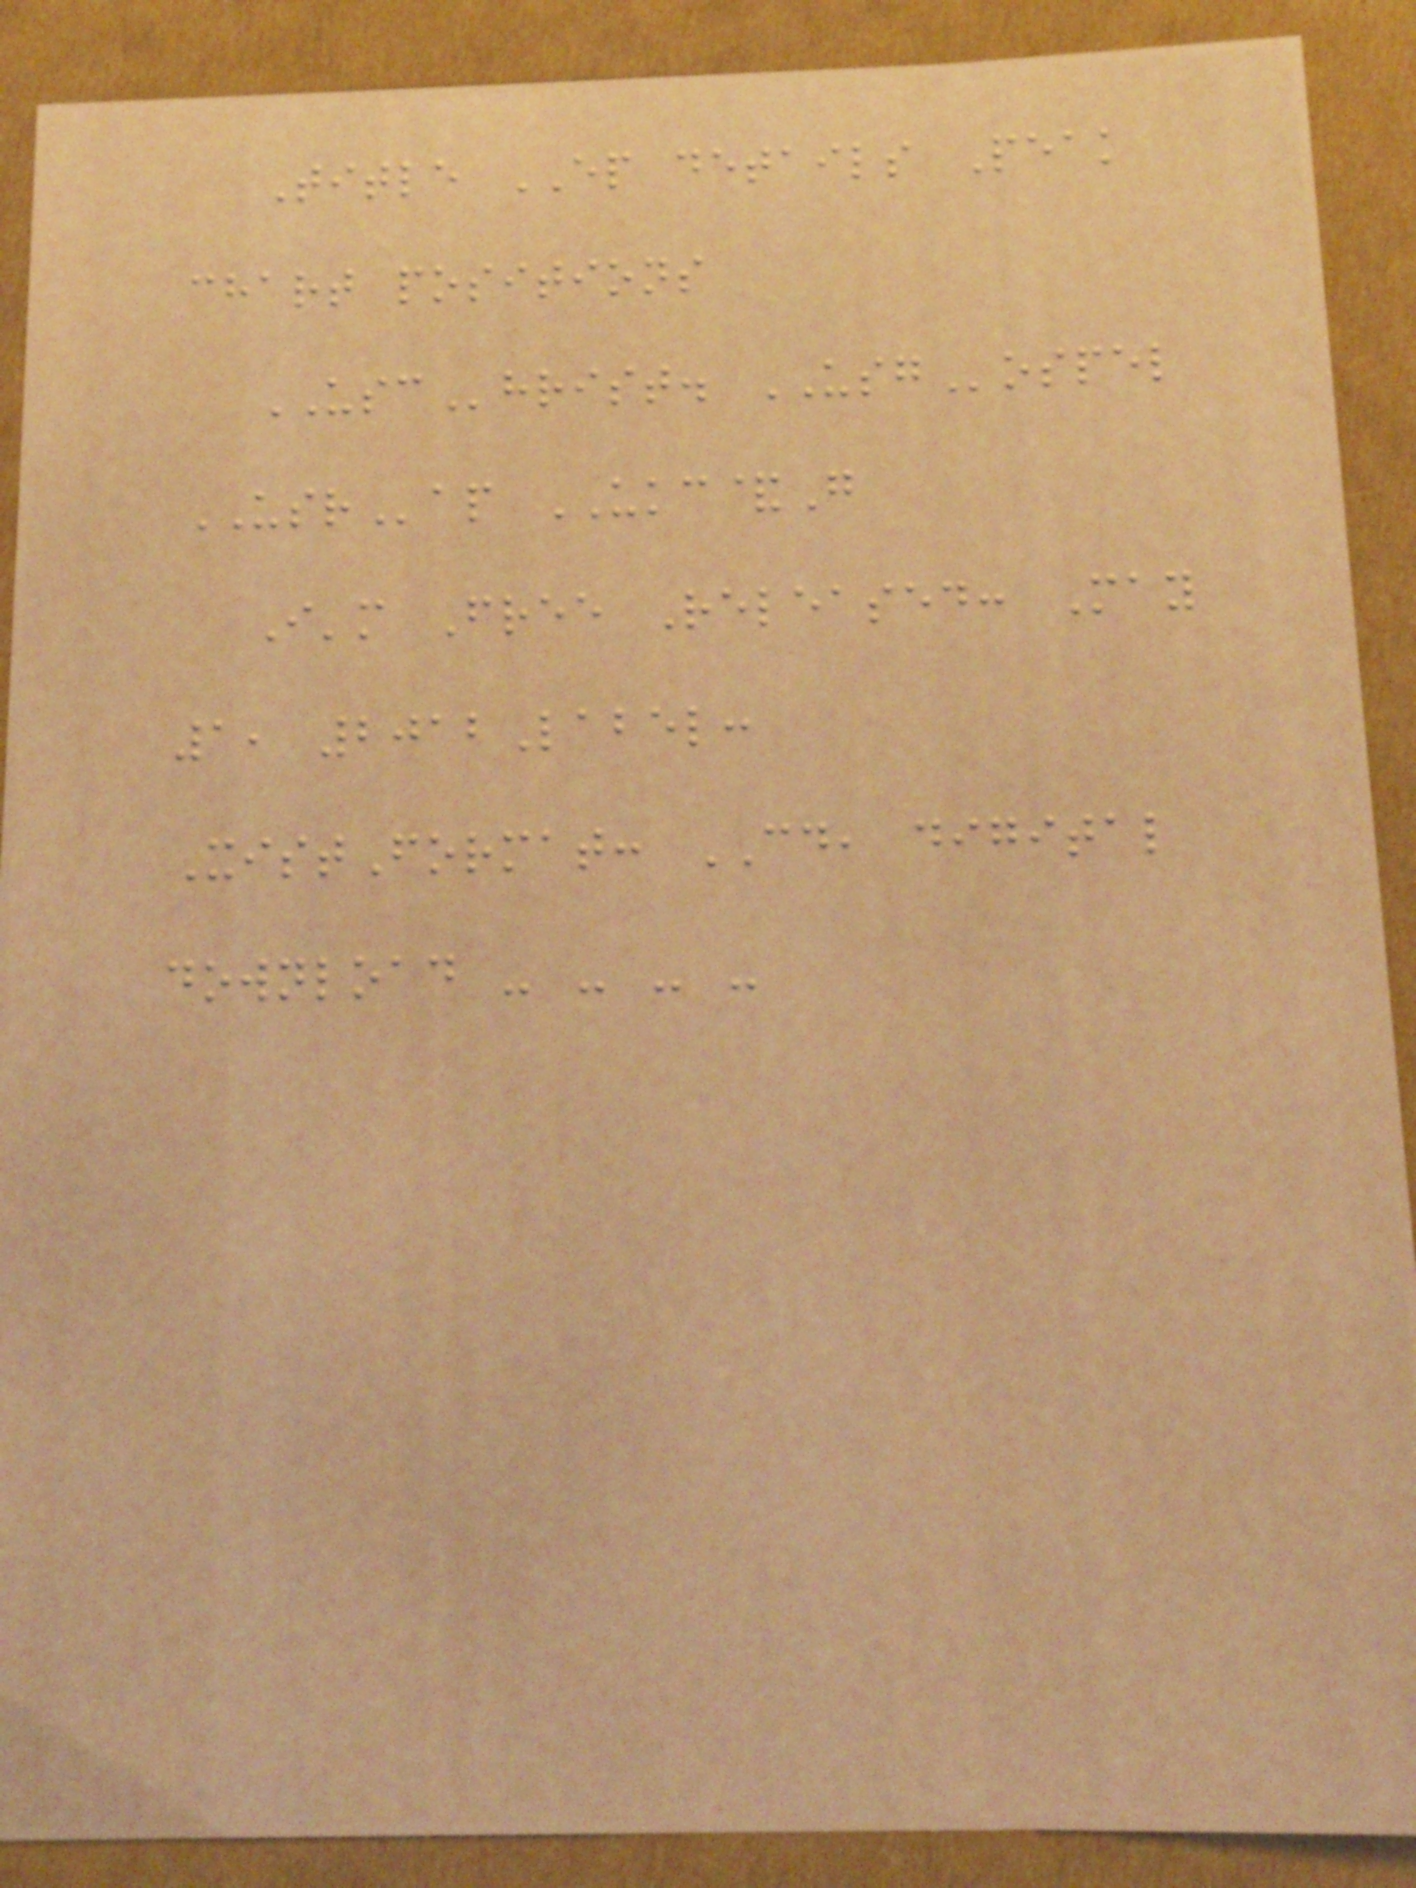Title EP details Peak
chart positions
USChrist. USGospel
USRap UKC&G
I'm Free Released: May
1, 2012Label:
XistFormat: CD, digital
download - - - -
